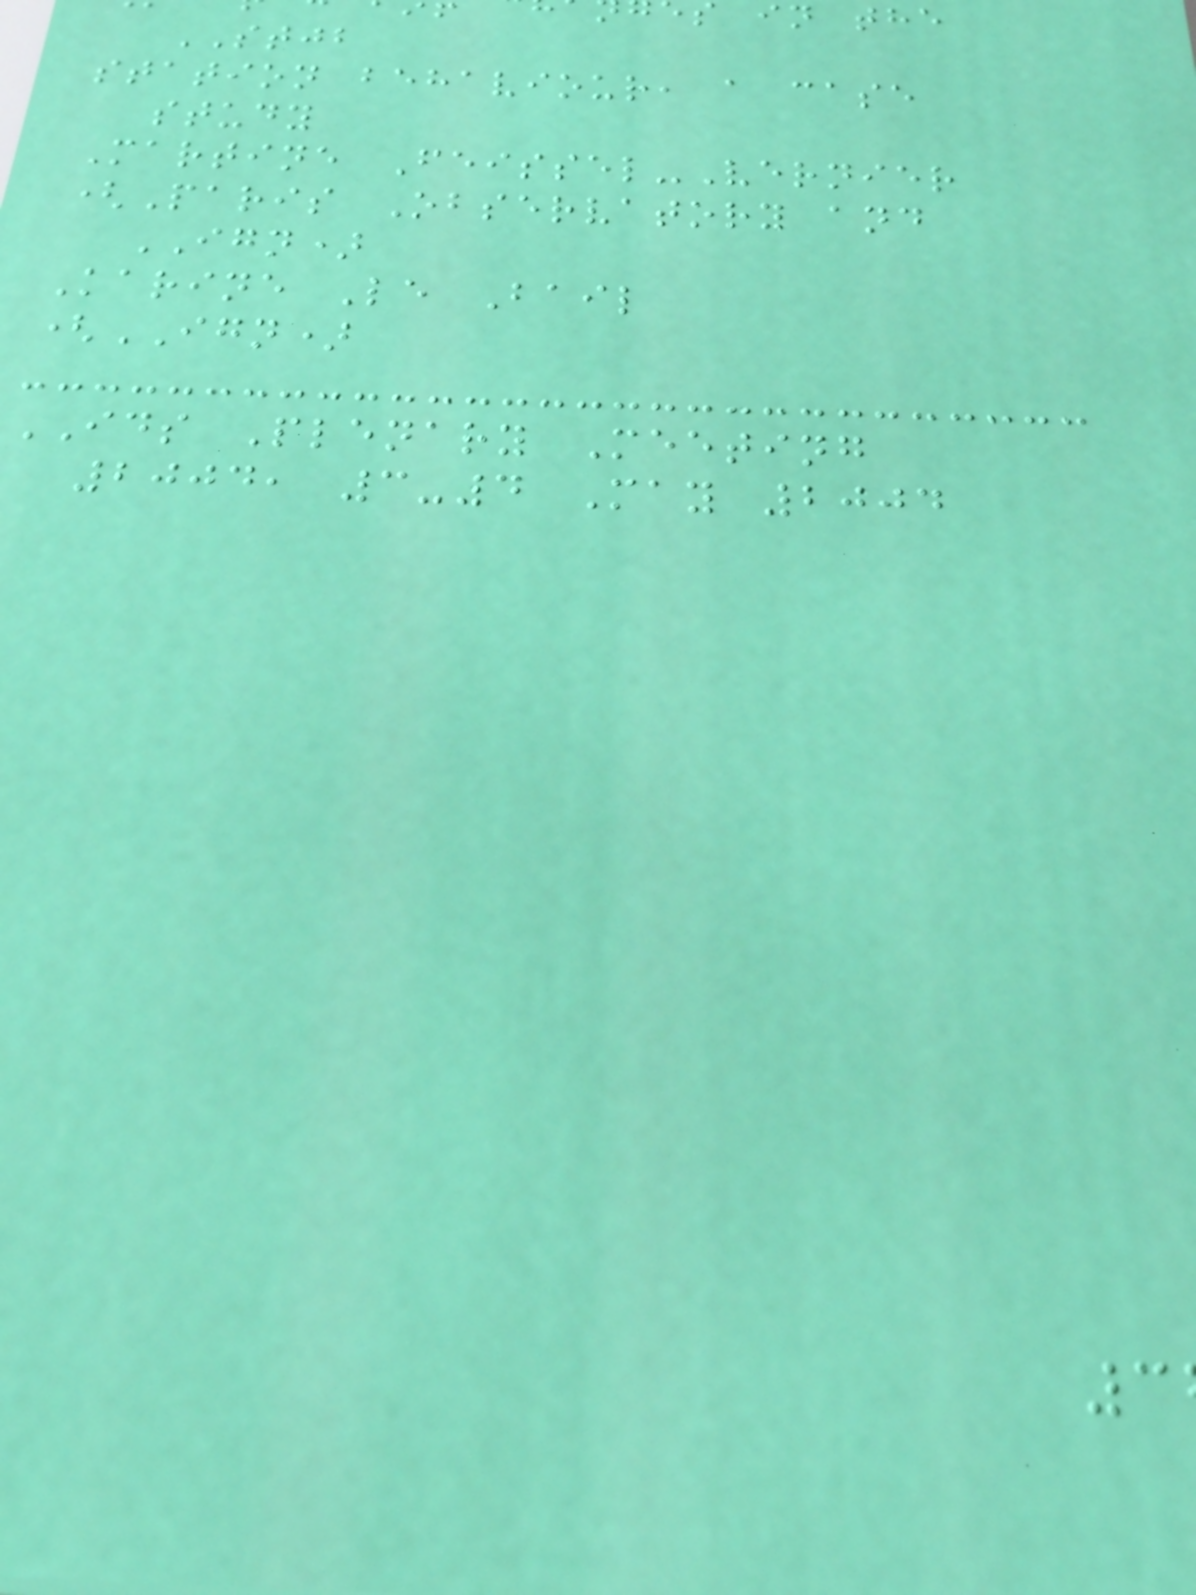STJB
station behaviour, a case
study
Martine Feissel-Vernier
(Paris Observatory and
IGN)
Karine Le Bail
(IGN)
IDS Plenary Meeting
2004, 3-4 May 2004
